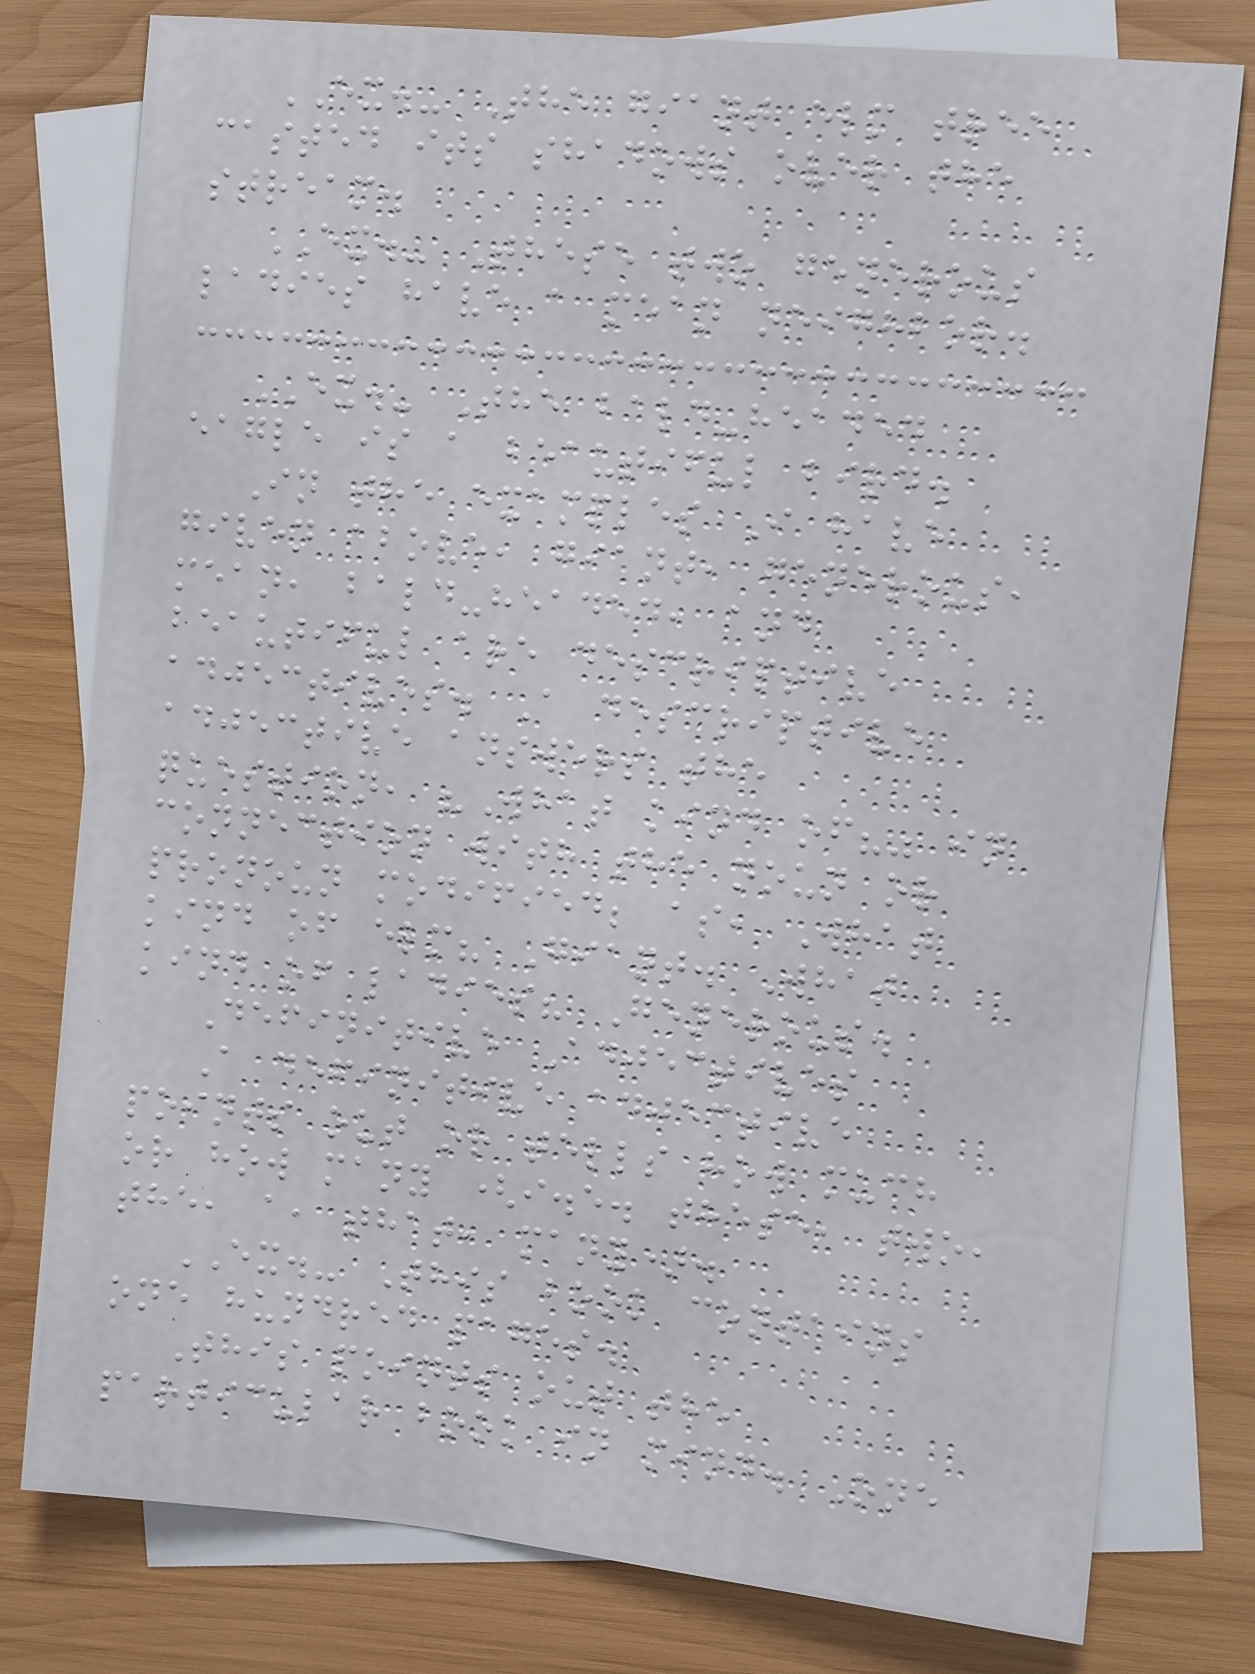EX.- The giant elm tree
casted its shadows over the
stream.
EX.- These two generous
ladies have a mean neighbor.
EX.- The bald-headed
eagle is a beautiful bird.
In the examples I have
given above, giant, generous,
mean, bald-headed, and
beautiful are descriptive
adjectives. A descriptive
adjective answers the
question, "What kind of?" in
connection with the noun or
pronoun modified; as, What
kind of elm? Giant. What
kind of ladies? Generous.
Definitive Adjectives
A definitive adjective
points out or tells how much
or how many (i.e. these, two,
the, a, that, many).
EX.- This book contains
one hundred pages.
This points out the
particular book in mind. One
